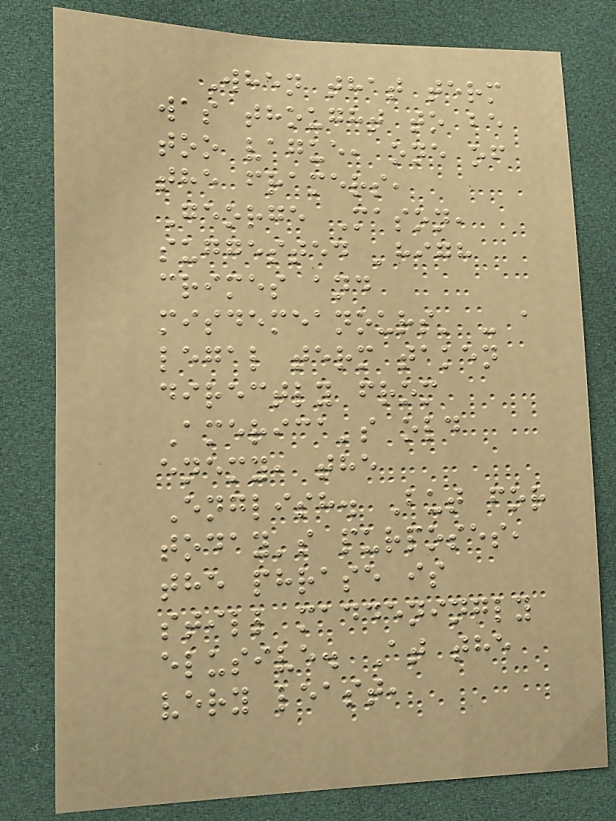When that term
was thought to be
too vague, one of
the framers,
George Mason,
suggested 'high
crimes and
misdemeanours' - a
legal term taken
directly from
America's old
enemy, the
English. But for
today's purposes,
the phrase is
still maddeningly
elusive. At the
very least,
